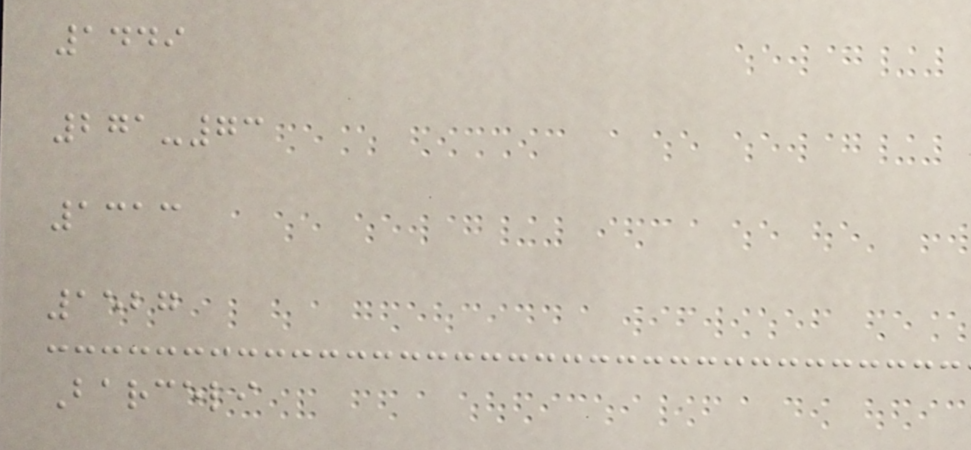1449
271-73
1313
1527
Barceli
